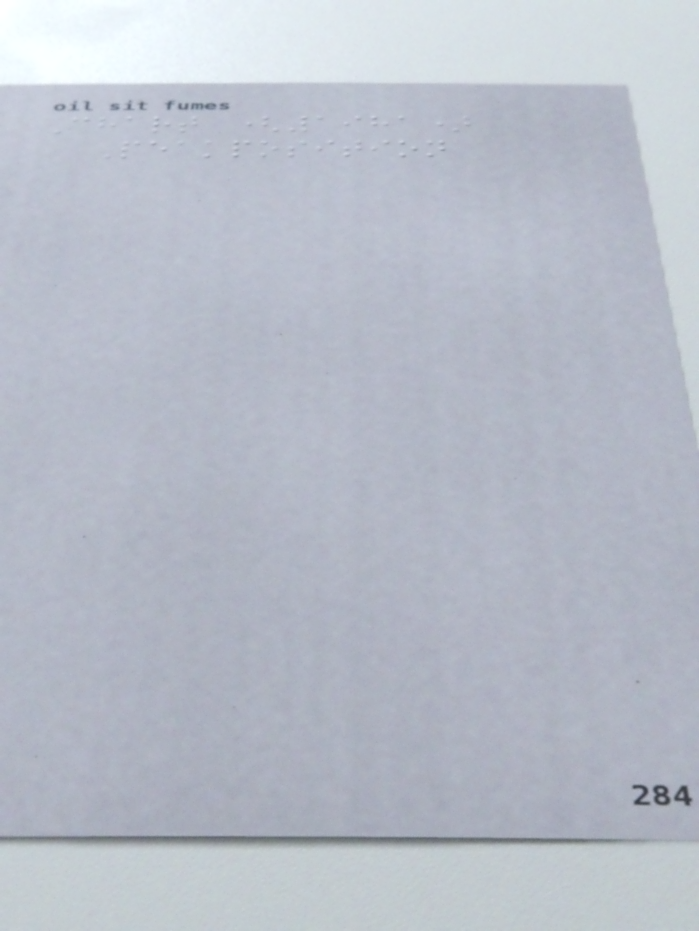Chart (1981)
Peakposition
